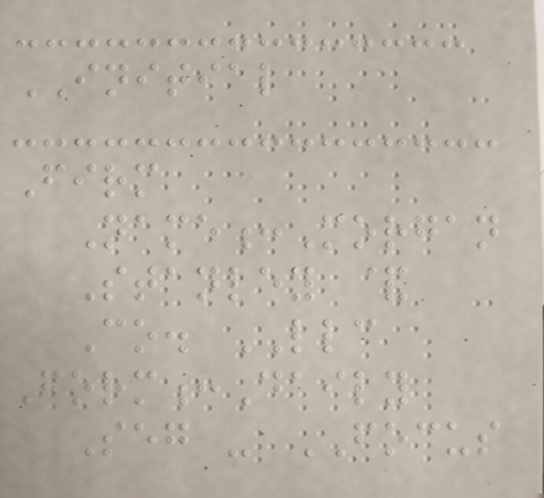INITIAL
Firm
Name:Morgan
Stanley &
Co. LLC
Form:Daily
Seg - FOCUS
